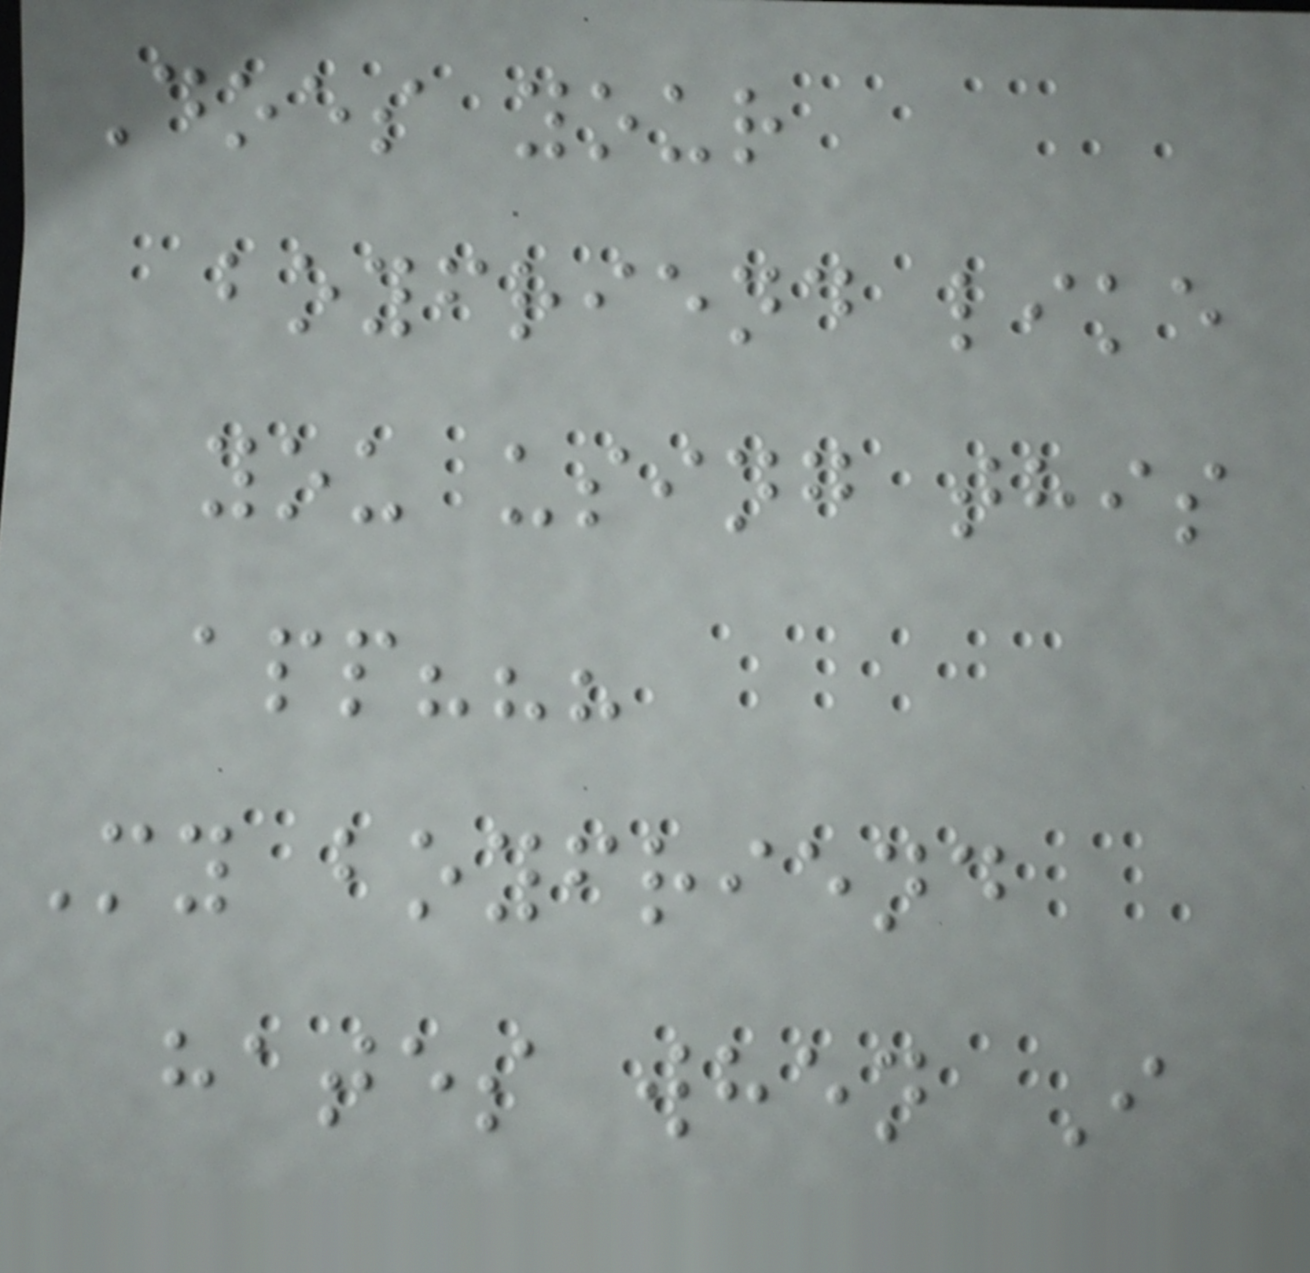Does your
boyfriend like
you using this
app???
My boyfriend
hates when I
